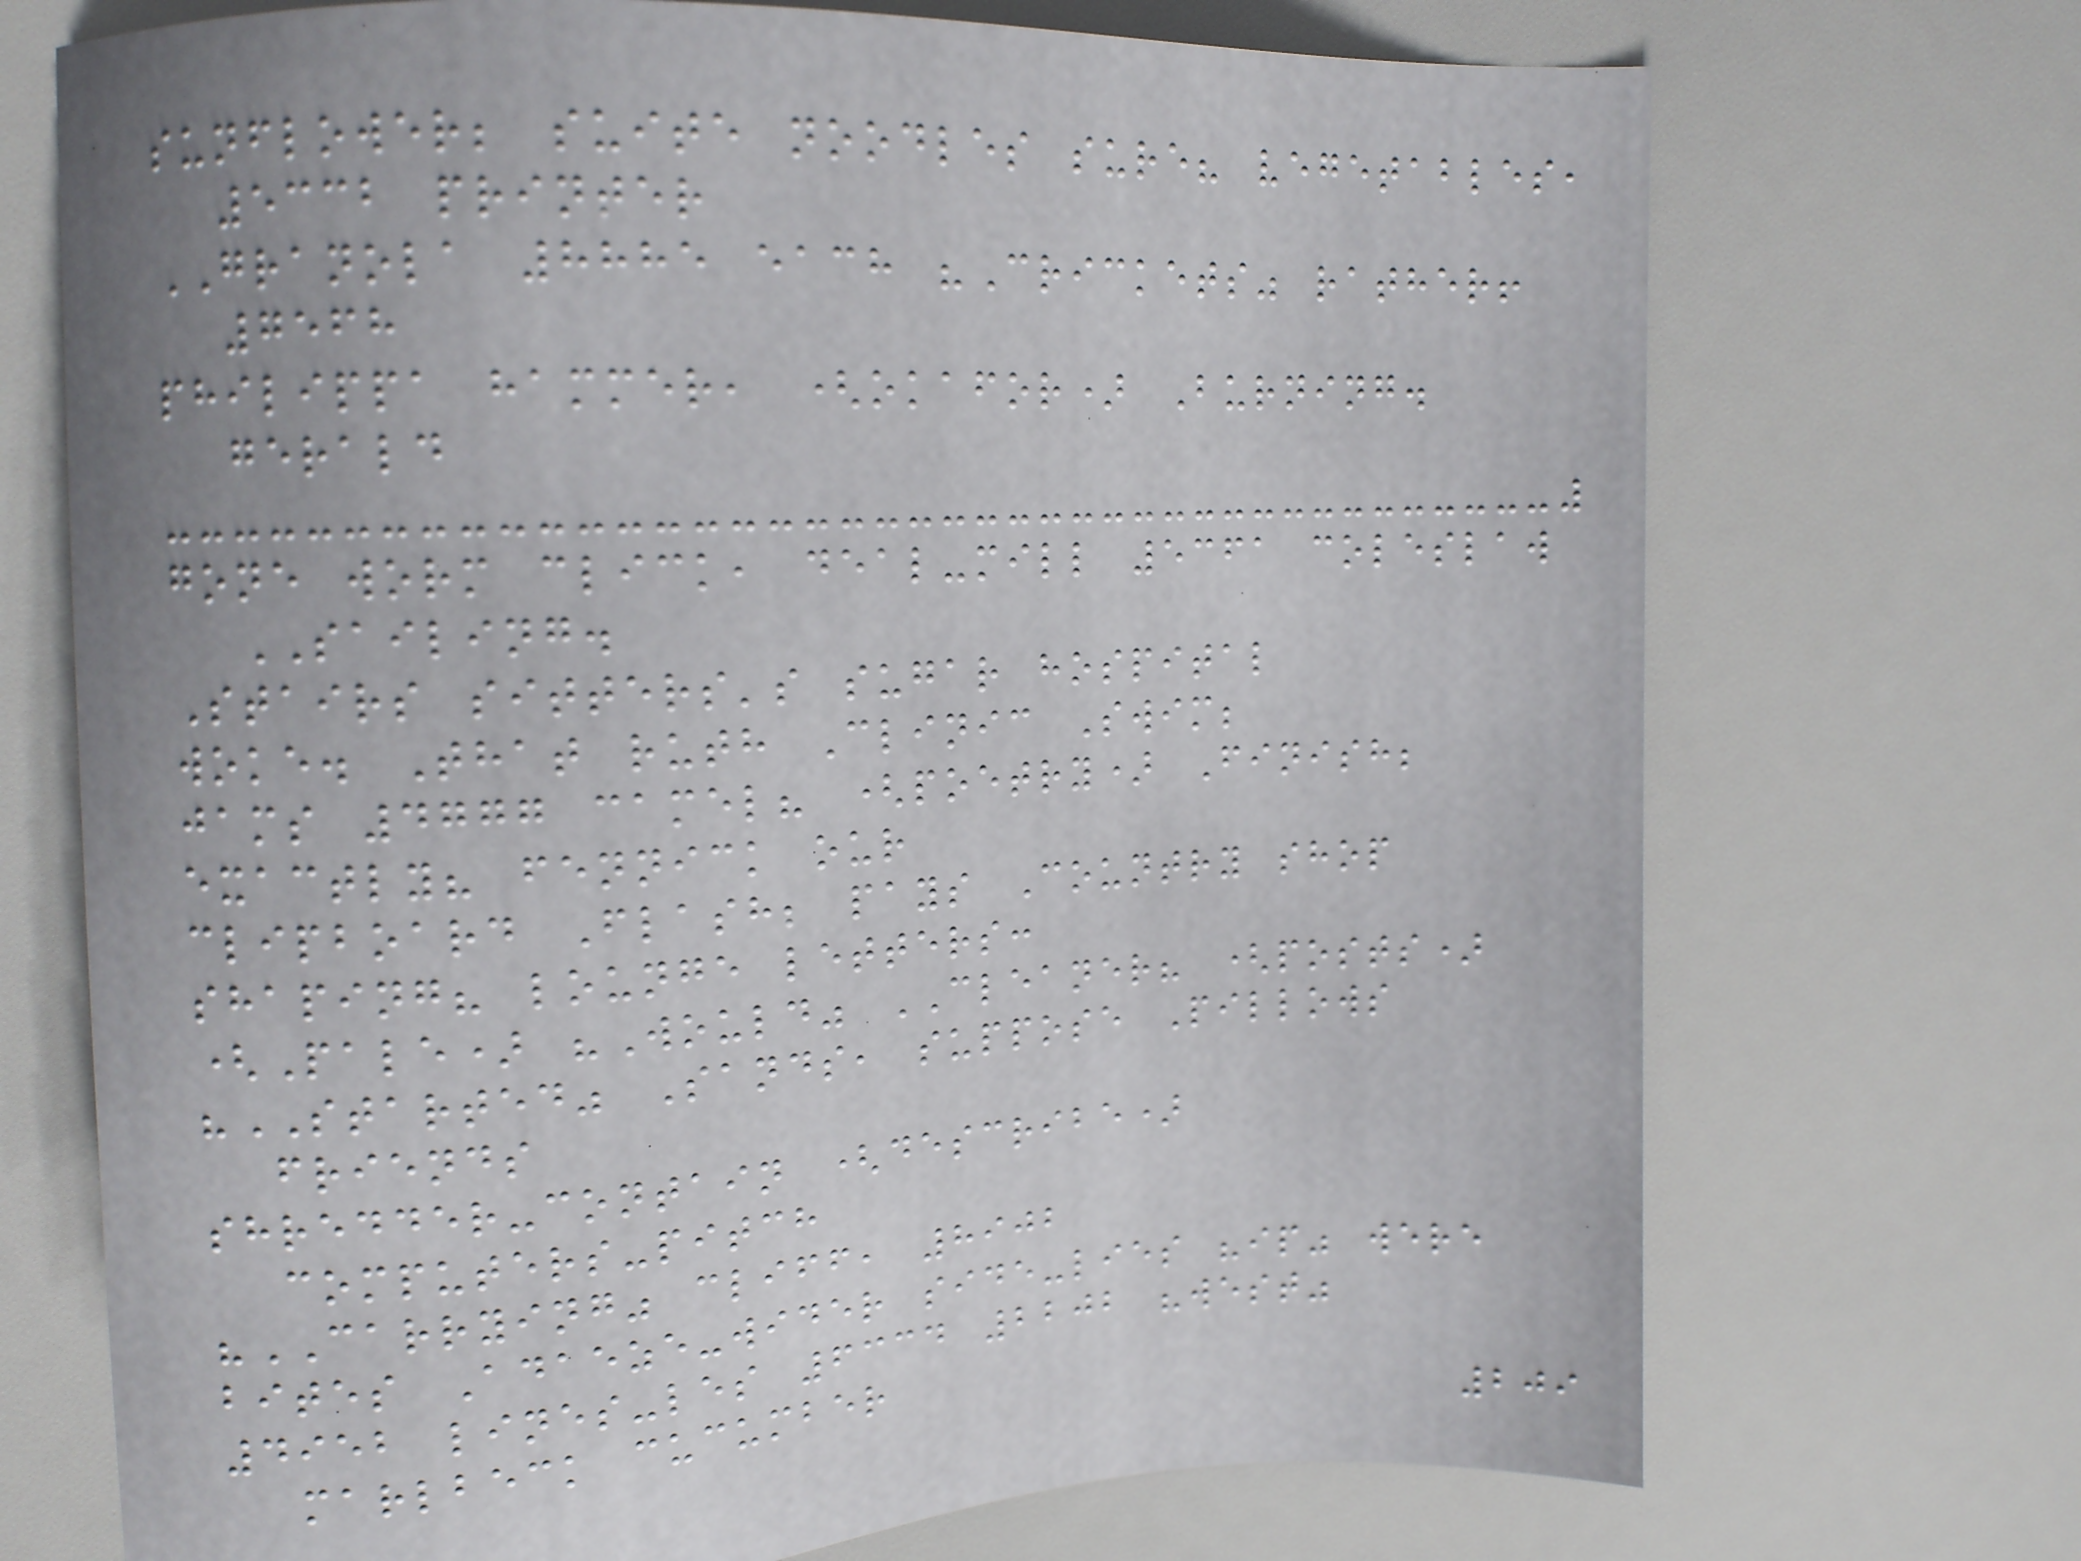sunflower; suite noodles sure? vegetables,
5332 printer
GRANOLA 8885 each "Crickets" rather!
7568
philippa hammer, (okafor) Burning.
gerald
gone worm click, deal-mill 5361 coleslaw
SAILING.
Stairs sitters's sugar hospital
woke. That ruth Clinic Swim;
jams 4777 camel? (poetry) Finish;
exactly? fennick our
clipboard Flash; pays Country shop
shaping? lounge letters:
(Pale) "Would" CLEANER? (posts)
"STARTED" Sands, suppose Pillows
friends
shredder-contain (describe)
computers-pitch
"CARRYING" cliff, 8902
bites Adaeze-wider side-lies "ip" were
4952 lines-les 6334 2202 "west"
marlbeck cucumber
209
